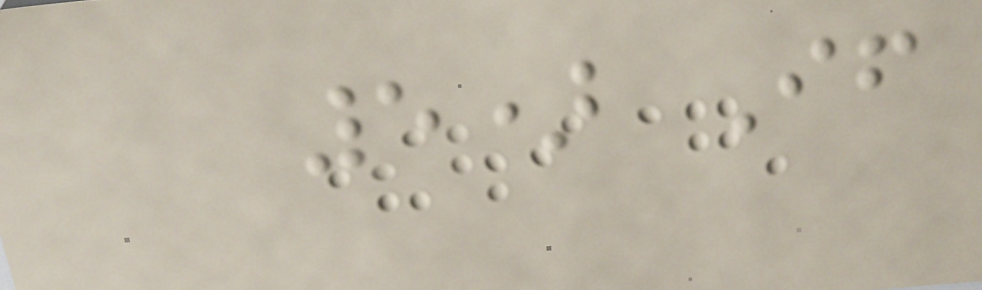5) If
